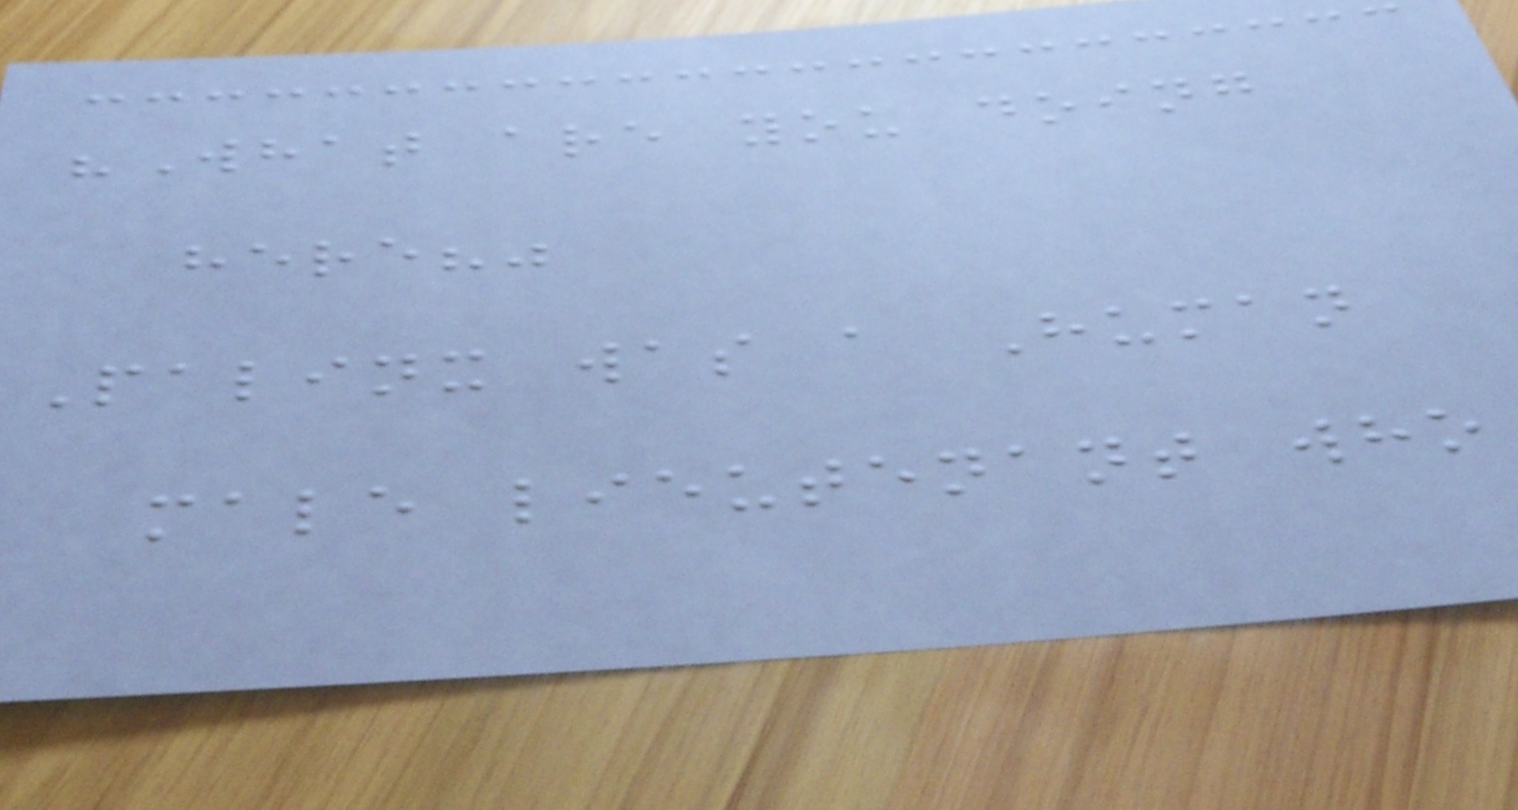"What are you doing
here?"
Palinx was a Human
male lieutenant who
